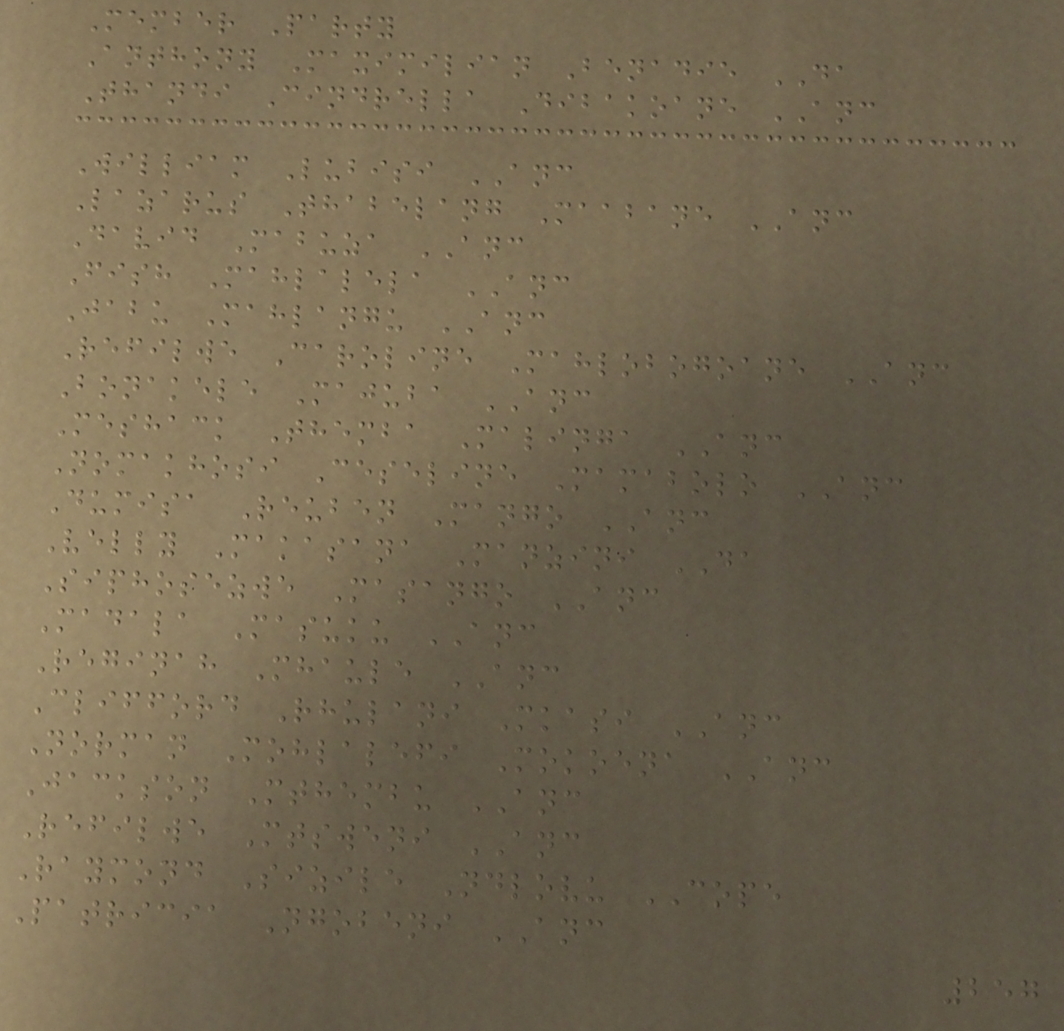Member Party
Anthony Maximilian Benadie DA
Thandi Cindrella Dibakoane ANC
William Lubisi ANC
Lazarus Thabelang Maabane ANC
David Mabuza ANC
Fish Mahlalela ANC
Jabu Mahlangu ANC
Refilwe Caroline Mahlobogoane ANC
Bonakele Majuba ANC
Meshack Themba Malinga ANC
Nomakhosi Ceseline Mamabolo ANC
Dumisa Reuben Mango ANC
Velly Makasana Manzini DA
Siphosezwe Masango ANC
Madala Masuku ANC
Reginah Mhaule ANC
Clifford Rhulani Mkasi ANC
Norman Mohlalefi Mokoena ANC
Jackson Mthembu ANC
Refilwe Mtsweni ANC
Raymond Sizile Ndlovu COPE
Patricia Ngobeni ANC
257
